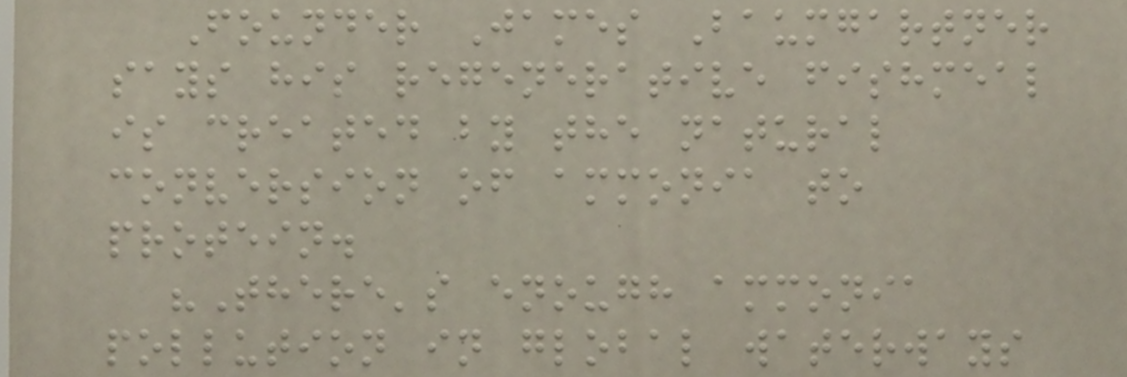Founder James Baumgartner
says his regenerative fishmeal
is created by the natural
conversion of ammonia to
protein.
"There's enough ammonia
pollution in global waterways
